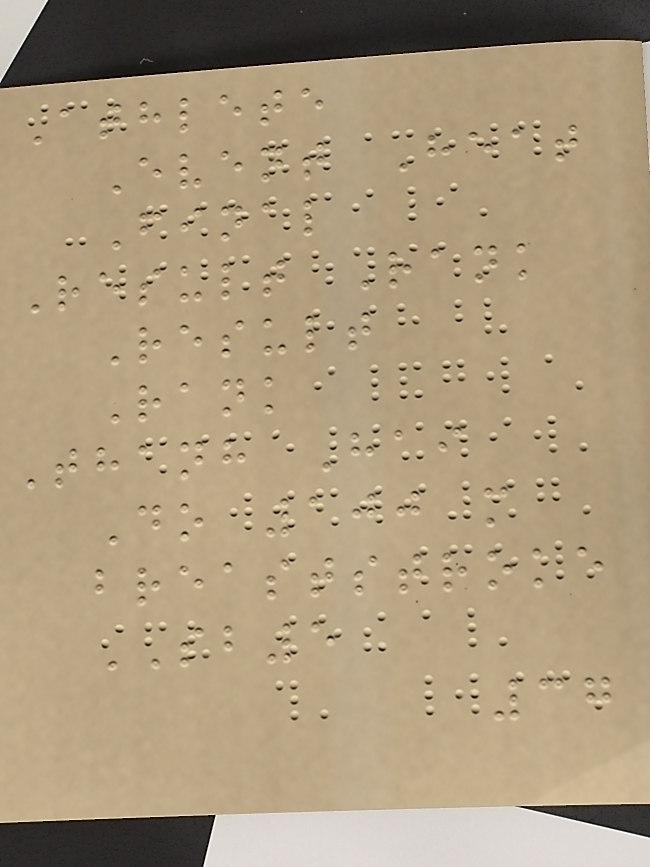Athlete
Event Heat
Final
Result Rank
Result
Rank
Thanh Hai
Do 100 m
breaststroke
SB5
37
